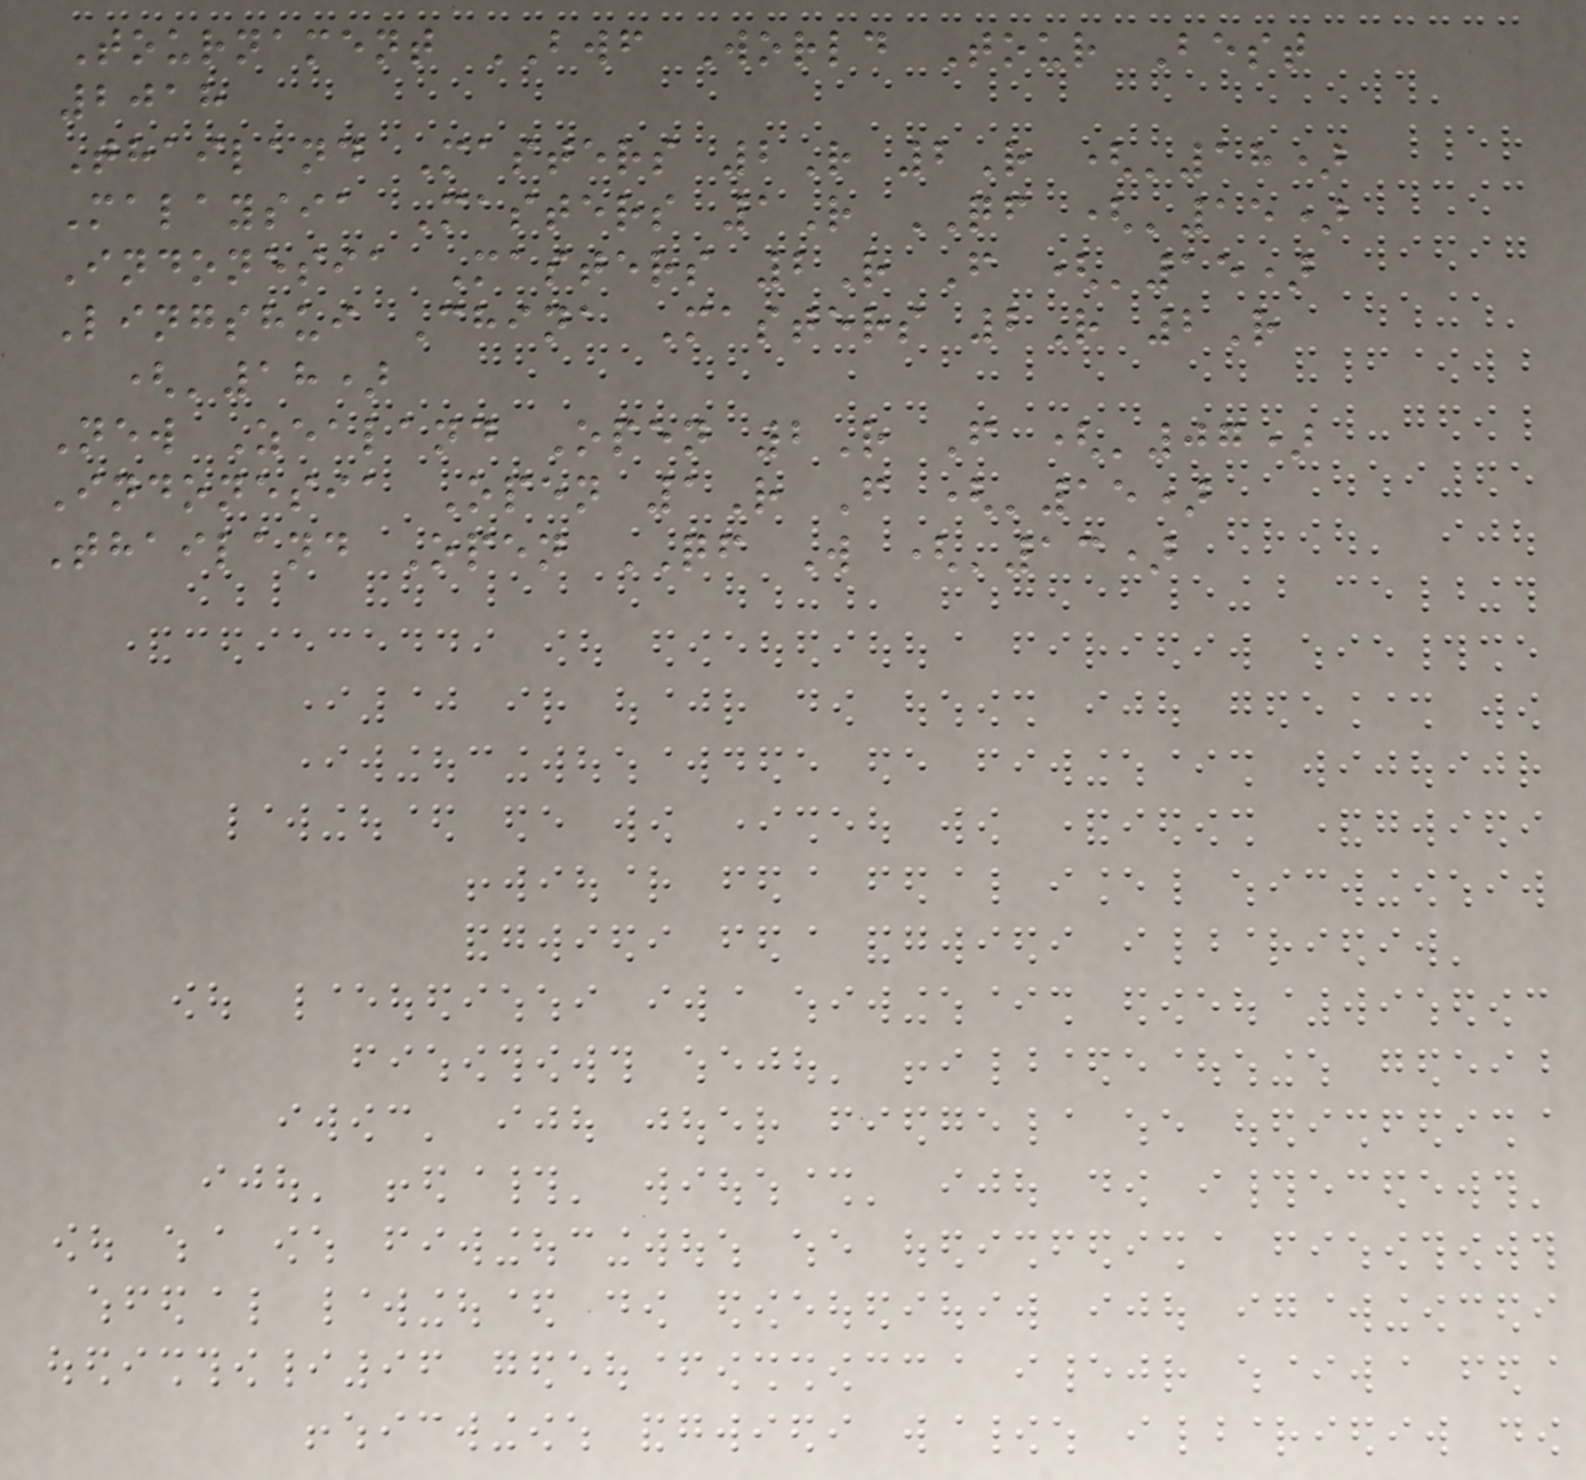Tournament BWF World Tour Best
2018
Thailand Masters 2R 2R ('18)
Malaysia Masters 1R QF ('15)
Indonesia Masters 2R F ('15)
Lingshui China Masters 2R 2R
('18)
New Zealand Open 2R F ('07)
Indonesia Open 1R F ('15)
Thailand Open QF W ('13)
